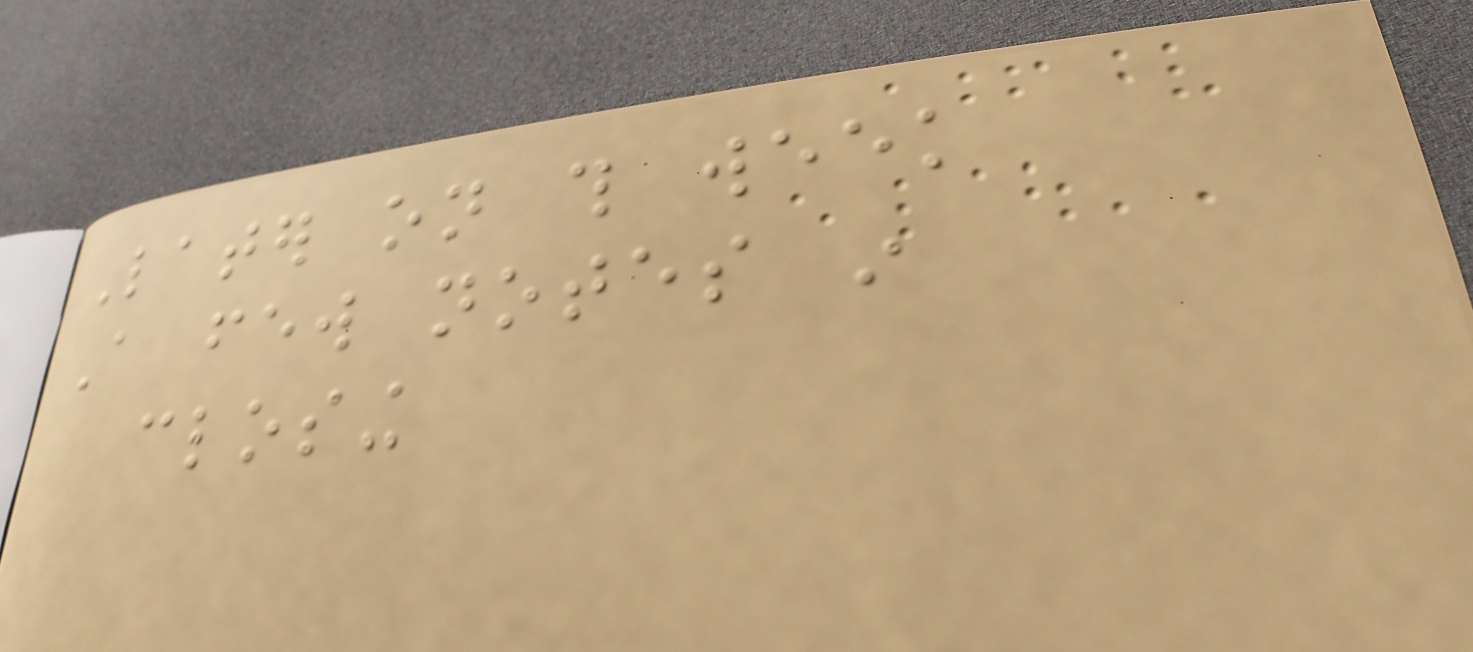Later on this week
A few notes in
closing
